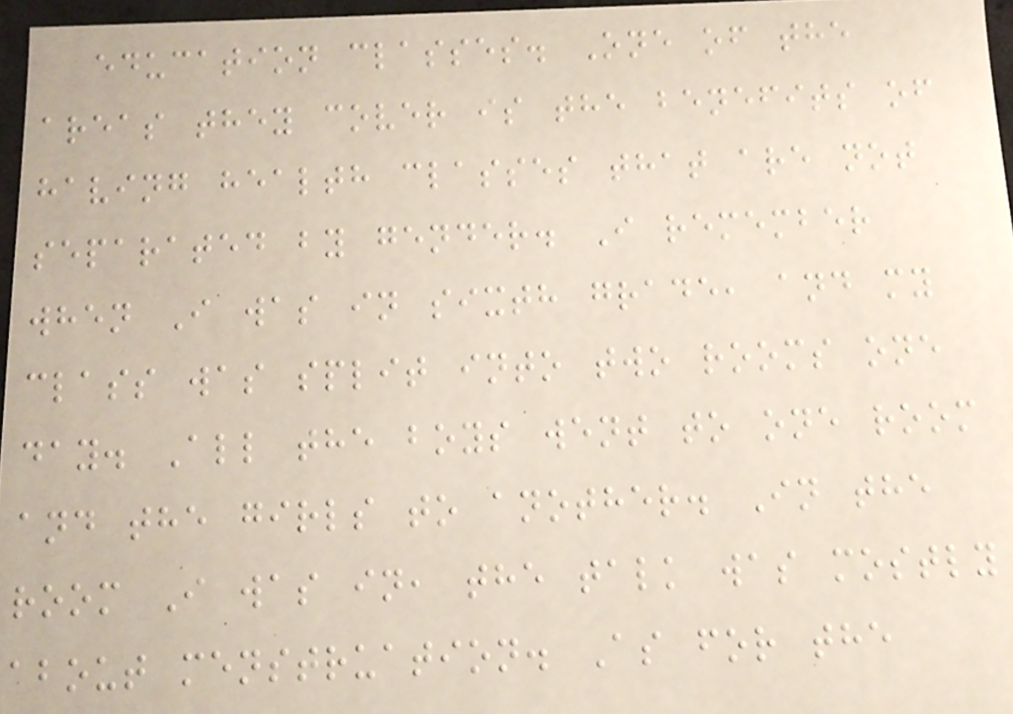education classes. One of the
areas they cover is the benefits of
having health classes that are not
separated by gender. I remember
when I was in sixth grade, and my
class was split into two rooms one
day. All the boys went to one room
and the girls to another. In the
room I was in, the talk was mostly
about menstruation. As for the
